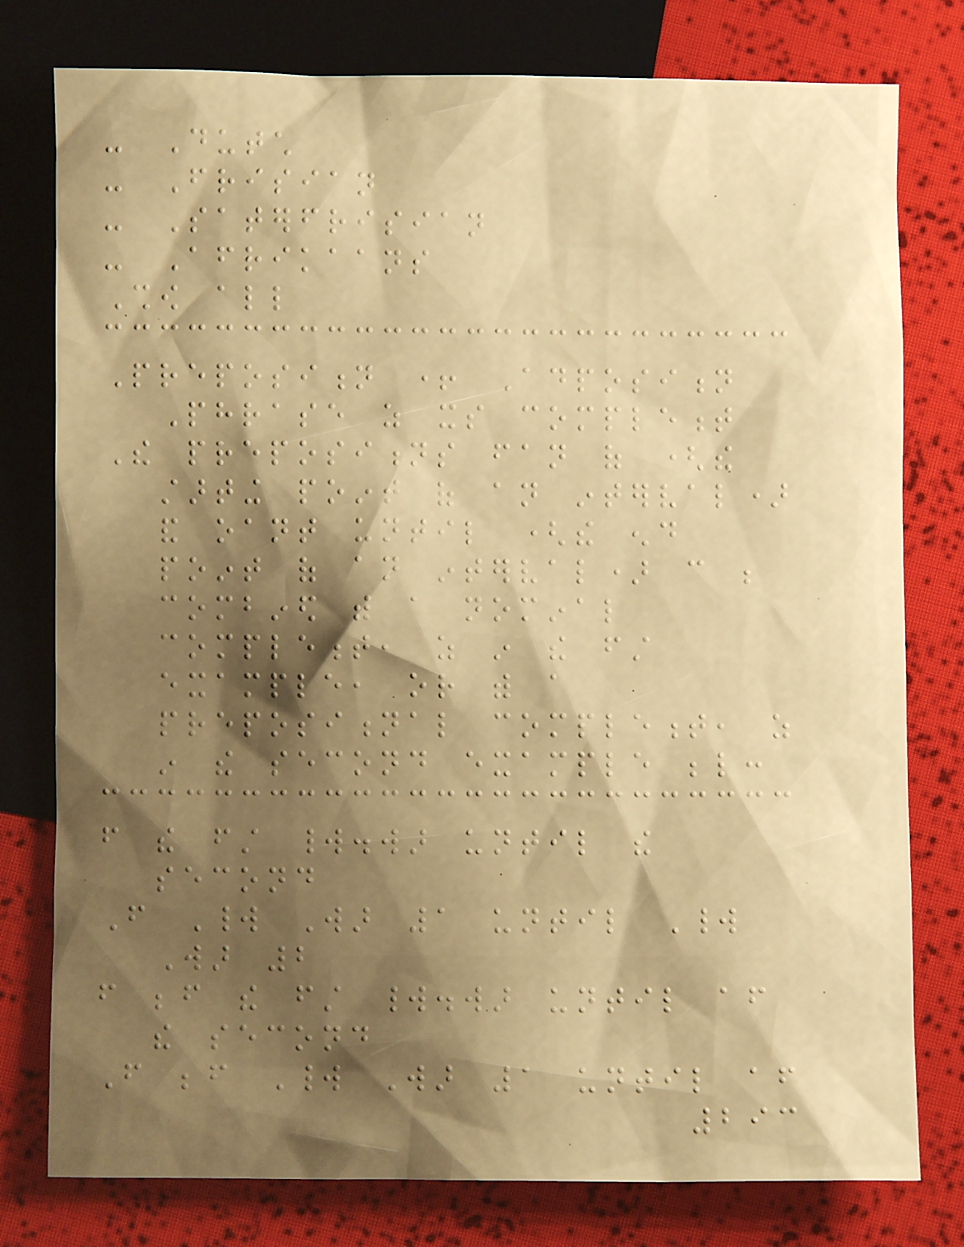- Dutch
- Frisian
- Saterfrisian
- Afrikaans
Show all
Preposition + Adposition
Phrase as its complement
The prepositions fan of (the
starting point of an interval)
and oant until (the end
point of an interval) can be
combined with a nominal
complement, as in the first
example, or with a
prepositional complement, as
in the second example below:
from the first world.war until the
second
From World War 1 until World
War 2
from before the first world.war until after
the second
From before World War 1 until after
293
